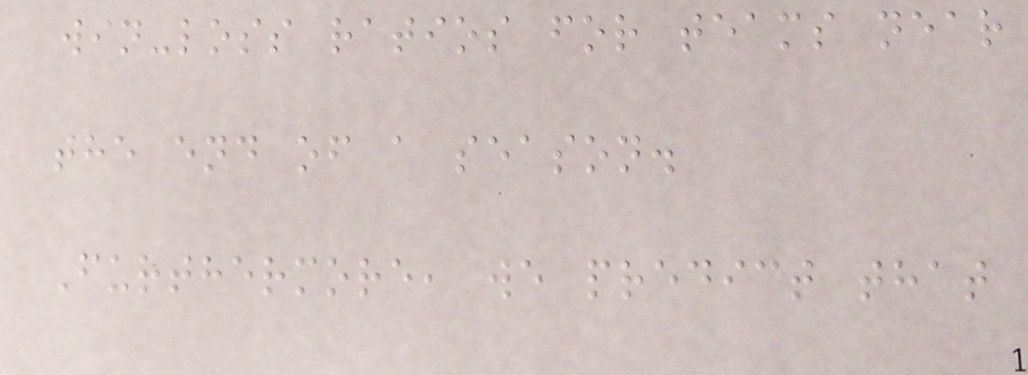win-loss ratios for teams near
the end of a season.
Furthermore, we predict that
